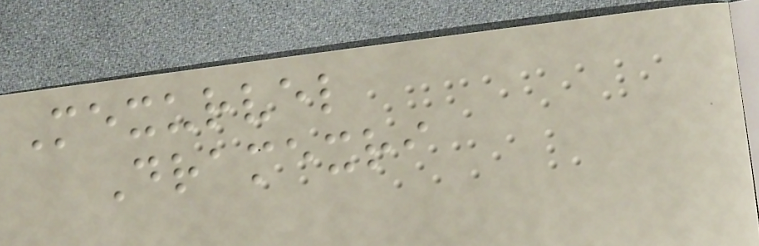Mexurvel
Dramexri
